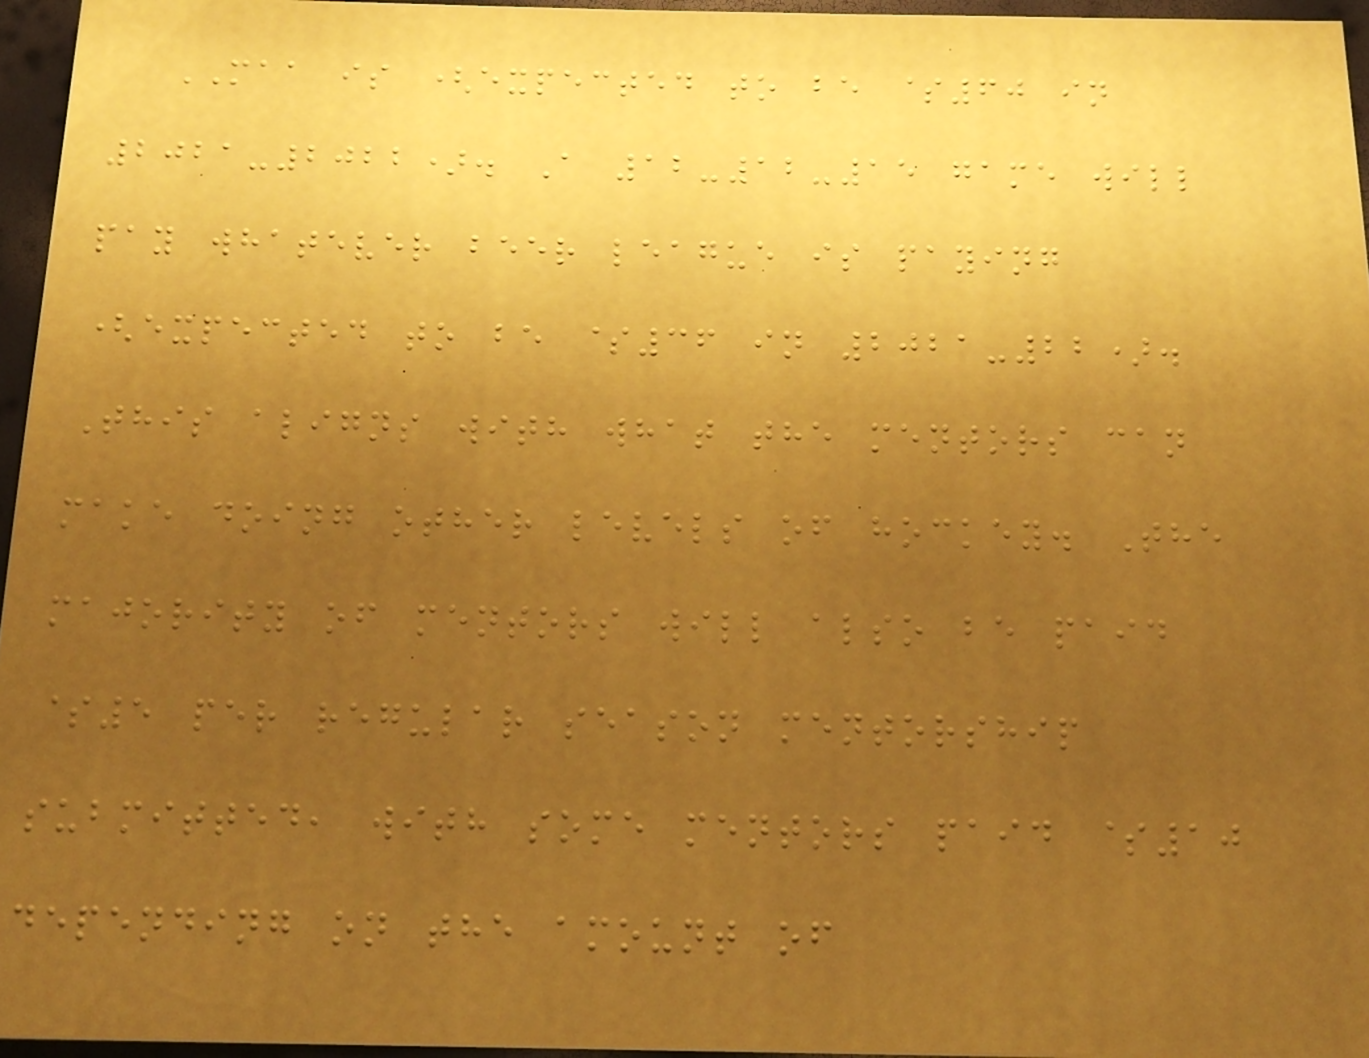MAA is (expected to be $60 in
2021-2022). A 12-12-15 game will
pay whatever beer league is paying
(expected to be $36 in 2021-22).
This aligns with what the mentors can
make doing other levels of hockey. The
majority of mentors will also be paid
$5 per regular season mentorship
submitted, with some mentors paid $10
depending on the amount of
